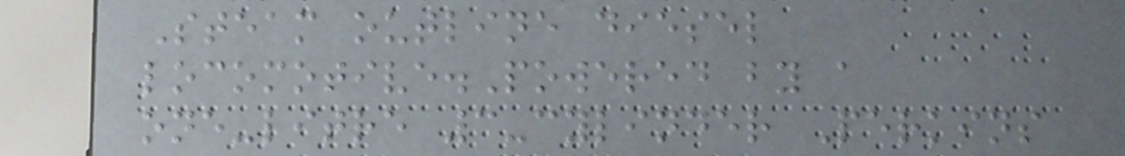Steam outline diesel
locomotive.Powered by a
one-litre 3-cylinder Perkins
